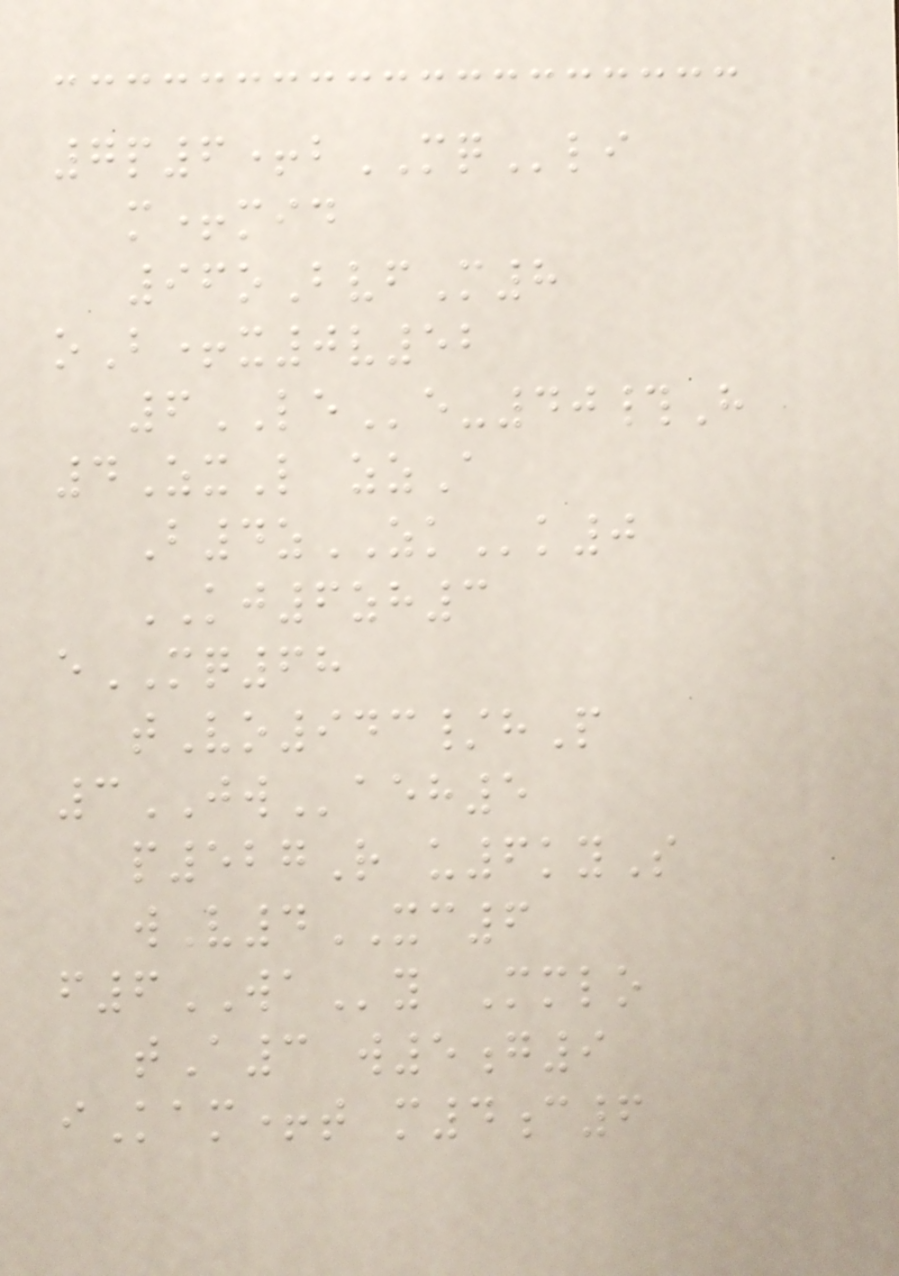7p6+bMQli
m+mid
96oBvfM8
oB+x0v52
6LEe-40#H
4ZxL zzA
B4zZKk0
KJ6zh3
eMQ68
tVo943/hP
3JWaeh5
p527R u6kyS
wV4XC6
f6WAy Mmlo
tA3 w5g9
iKam+t m4c6
